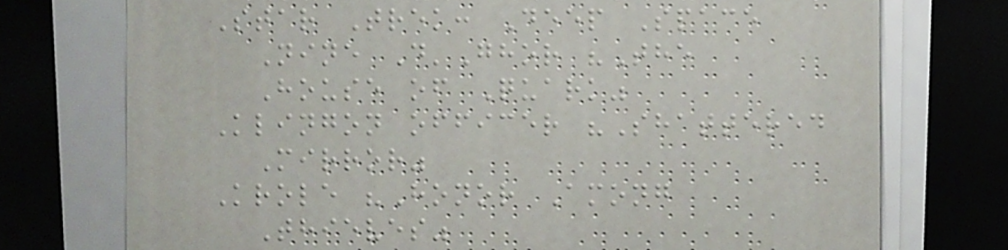Star Trek: Deep Space
Nine D'Ghor "The
House of Quark"
Klingon officer "Shattered
Mirror"
Krole "Honor Among
Thieves"
